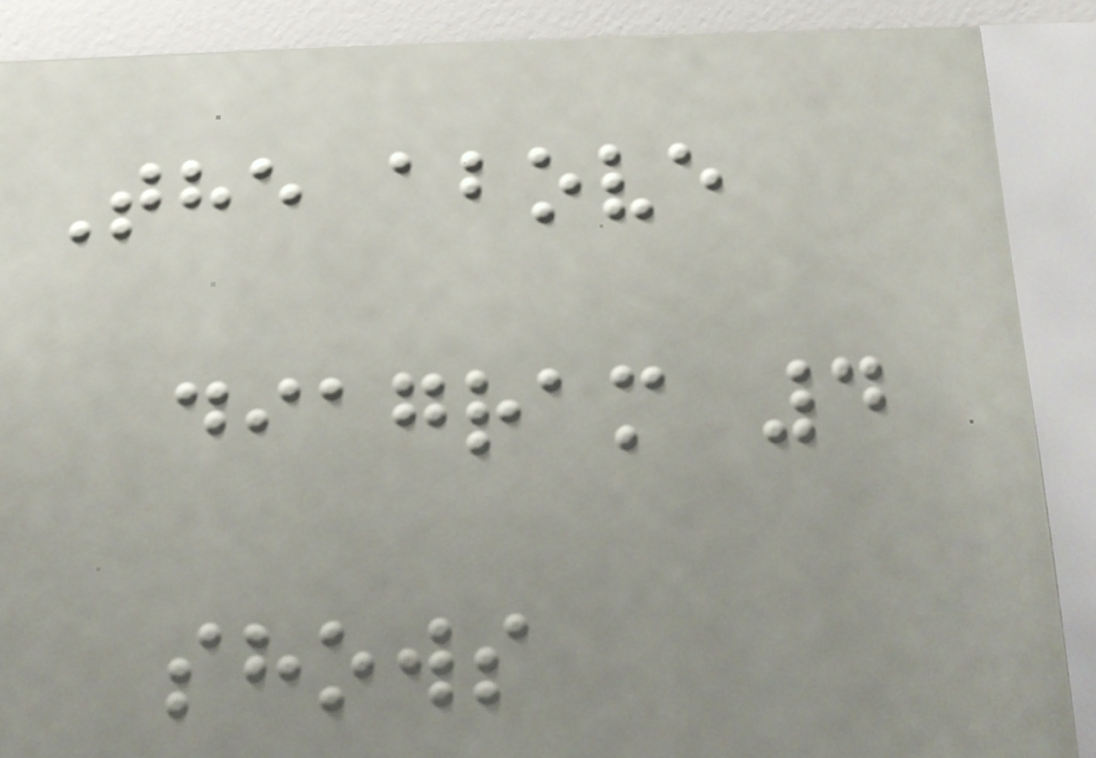The above
diagram 4
shows
